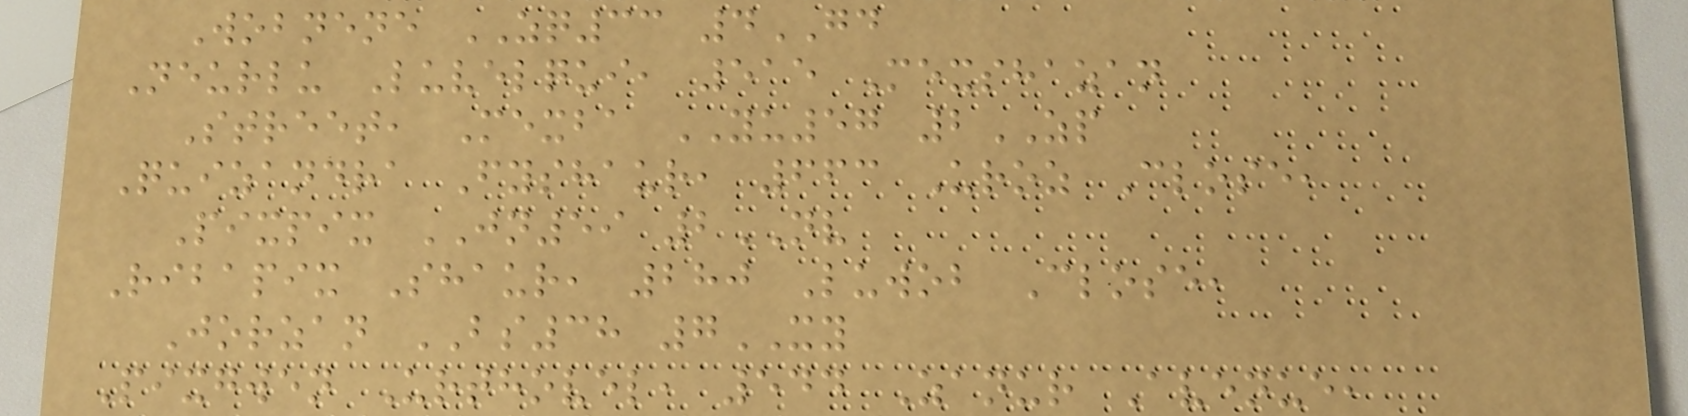Wobnene ZQ33 4GD
Neurlu Luvelqui, 515 Mexshazan
Street, Mexba YU57 2ZP
Quizandra Fyshaur, 663 Uroz Close,
Pixpix JN59 2NV
Ribapix Shaur, 280 Luwob Close,
Jorzan BS38 7XY
Pixgwen Urthovel, 544 Zanur Avenue,
